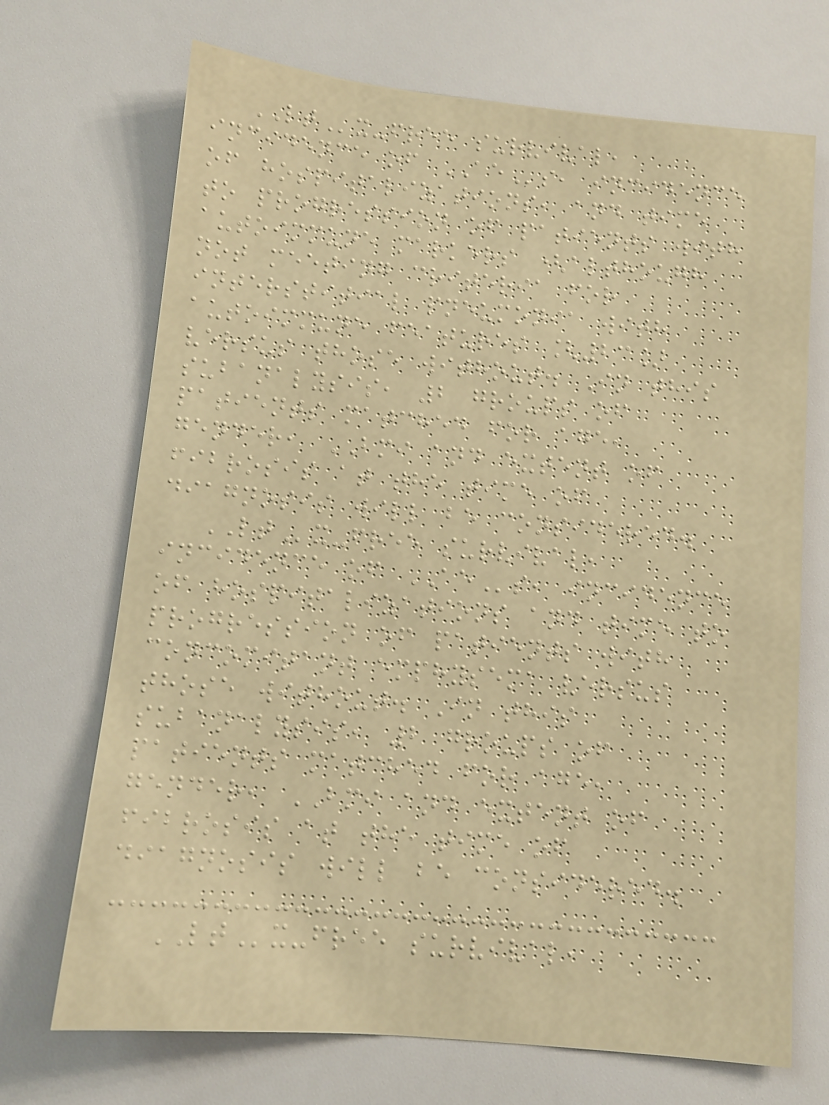LTx-free survival,
incidence of AEs, incidence
of hospitalizations, and time
to progression of patients with
autoimmune markers (although
not meeting criteria for
interstitial pneumonia with
autoimmune features [23]
versus those without. In this
subanalysis, 2 groups of
patients matched for age,
gender, BMI and extent of
fibrosis at the time of
diagnosis will be considered.
LTx-free survival,
incidence of AEs, incidence
of hospitalizations and time to
progression of patients with
concomitant emphysema versus
those without. In this
subanalysis, 2 groups of
patients matched for age,
gender, BMI and extent of
fibrosis at the time of
diagnosis will be considered.
LTx-free survival,
